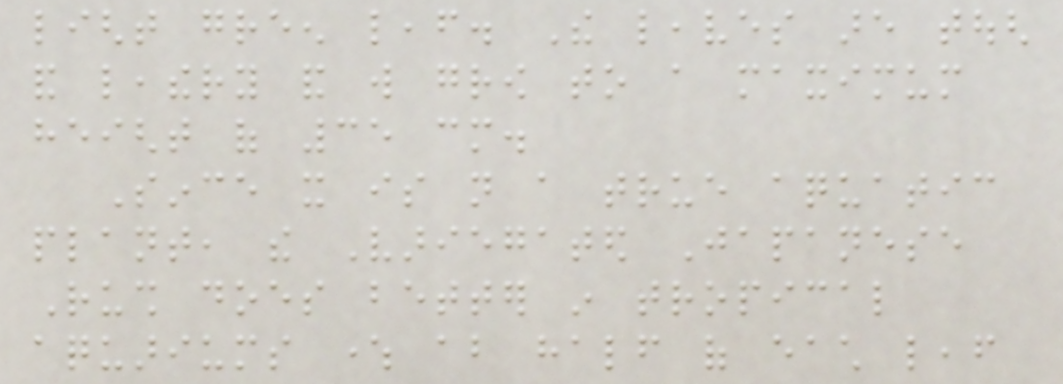light green leaf. The leaves are tough
and leathery and will grow to a maximum
height of 35 cm.
Since it is not a true aquatic
plant, the Variegated Japanese
Rush does better in tropical
aquariums where about half of each leaf
